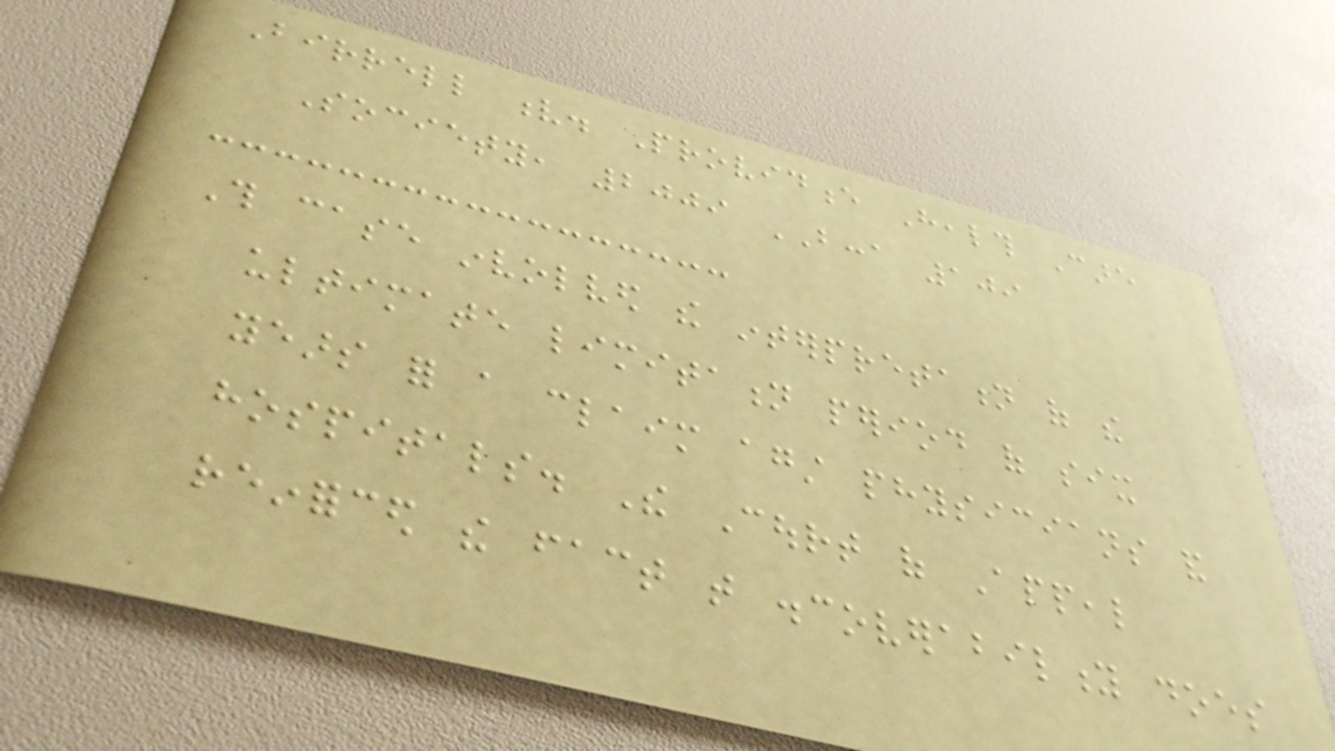Birrell v. Providence Health Care
Society, 2009 BCCA 109
This case involved the interpretation of the
ultimate limitation period of six
years for a claim against physicians and
hospitals. The Court of Appeal
reinforced the fact that discoverability does
